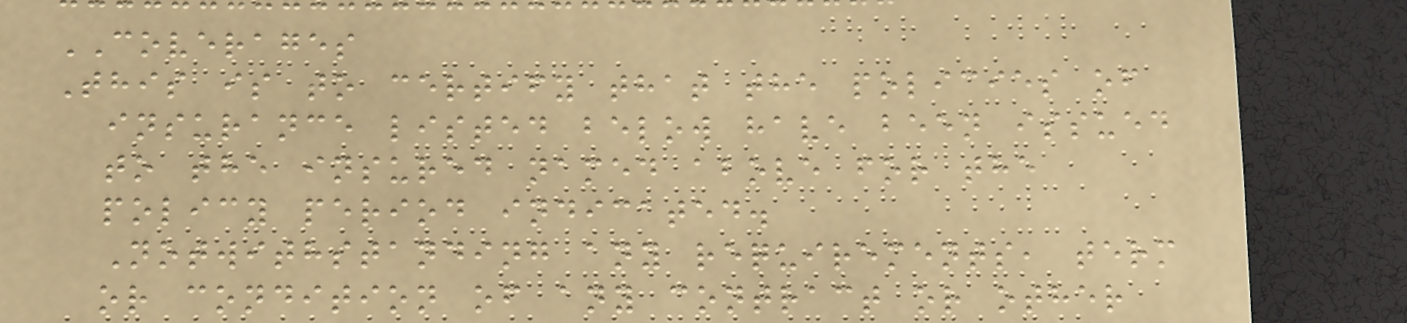COVERAGES
This is to certify that the policies of
insurance listed below have been issued
to the insured named above for the
policy period indicated.
Notwithstanding any requirements, term
or condition of any contract or other
